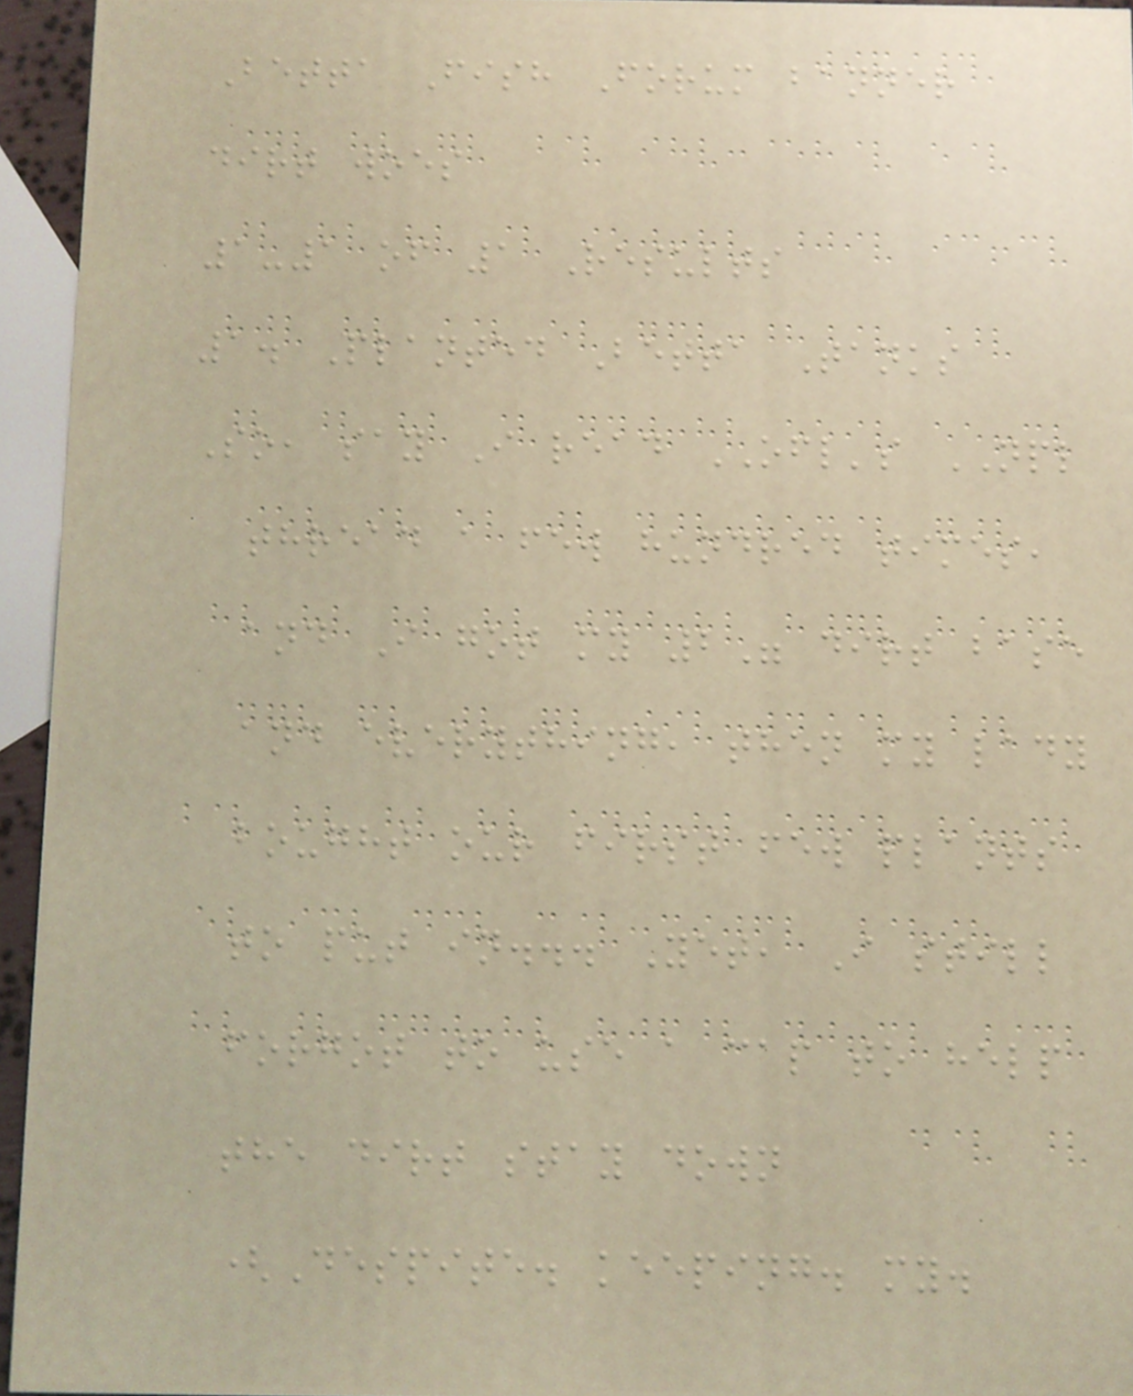Betta Fish Forum banner
dirt woes
1-1 of 1 Results
1. Planted Betta Tanks
So, say I read OFL's NPL
thread a few hundred times,
and I got my 2" dirt base
and everything, then my lady
bought our first few plants
to put in... Yet, I still
forgot to use a cap to help
the dirt stay down
(Despite. keeping. my.
